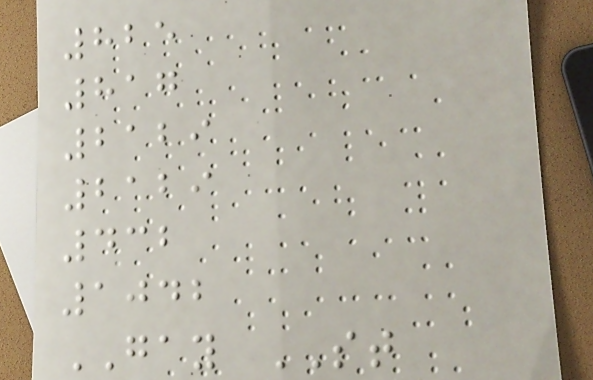825
817
2129
2129
432
1042
GAY ST
